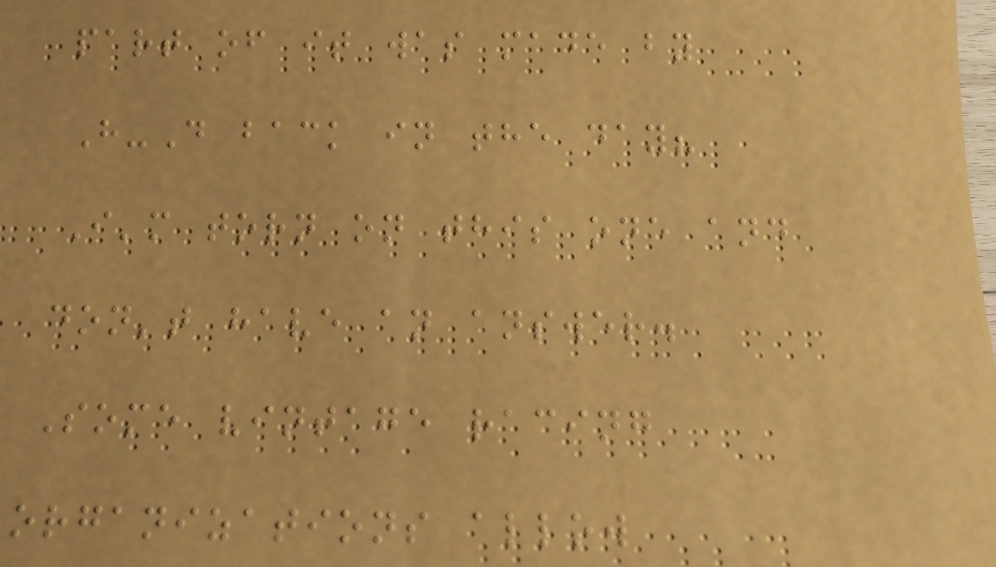part of it was made by
H-D back in the day?
I'm torn on this one and
don't have an answer.
Some vintage racing
organizations allow
